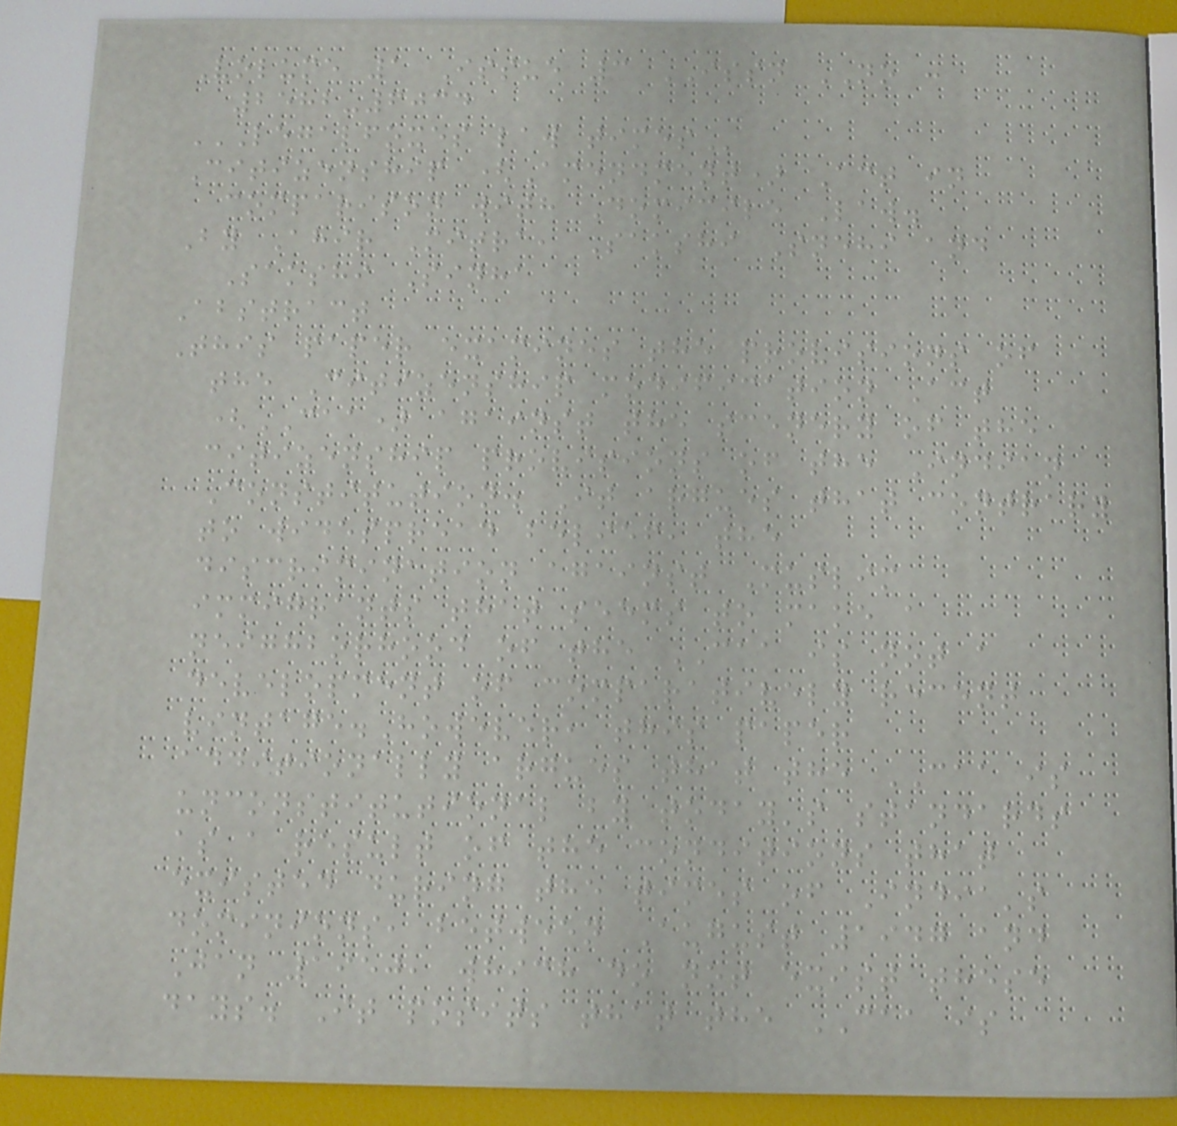Volume 1 Issue 3 ISSN NO :
2582-6034
LEGALFOXES LAW TIMES
Citizenship (Amendment) Act in
comparison with Domicile Law.
By Ahir Mitra, Sakshi Snehi and
Sakshi Sinha
Abstract
This paper examines the provisions of
the Citizenship modification Act
(CAA) against the scenery of the
citizenship provisions of the Indian
Constitution. It argues that contrary
to widespread belief, the
discrimination against Muslim
immigrants that seems to make a
neighborhood of the CAA is not a
development of comparatively recent
vintage.However, this paper
additionally argues that the CAA is
unconstitutional by today's standards
as a result of the conditions that
existed during the times of India's
dominions, between August 1947 and
Jan 1950, which do not exist these
days. It posits that the CAA is
